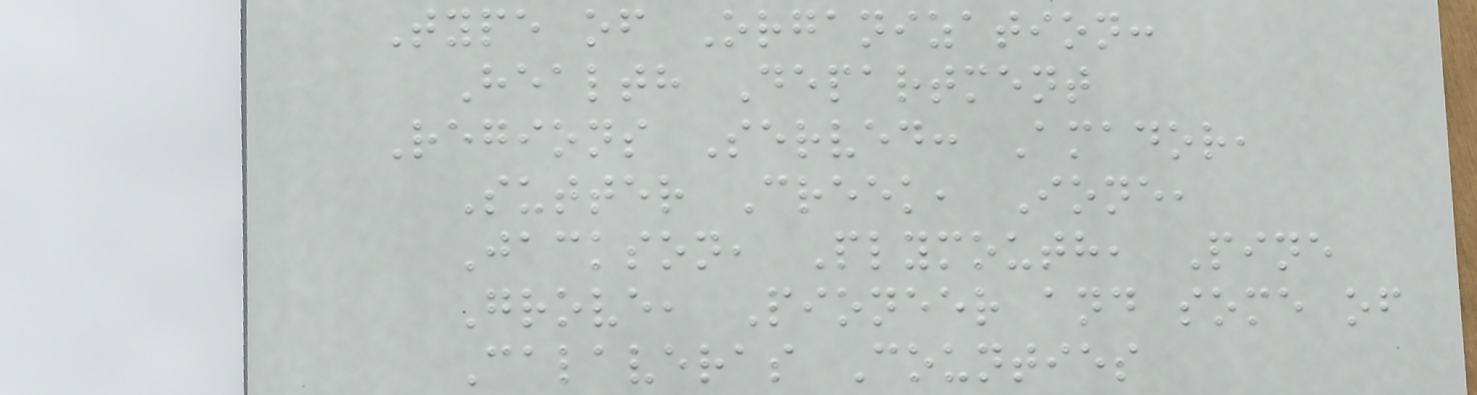Type of Organization:
Health Department
Regions Served: Amador,
Sutter Creek, Ione,
Jackson, Plymouth, Pine
Grove, Pioneer and some of
Calaveras Counties
